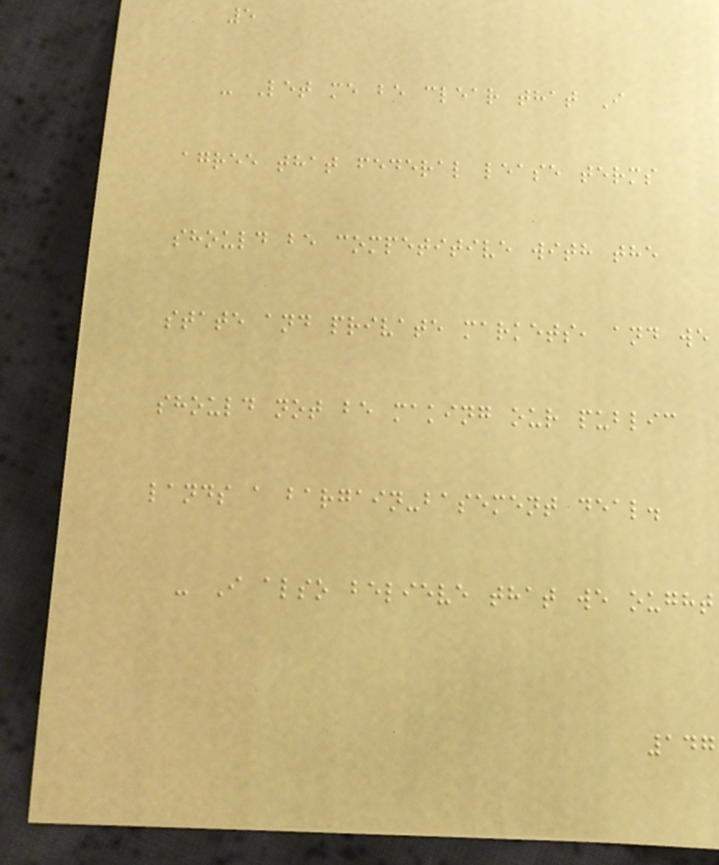5
- Let me be clear that I
agree that federal lease terms
should be competitive with the
state and private markets, and we
should not be making our public
lands a bargain-basement deal.
- I also believe that we ought
147
